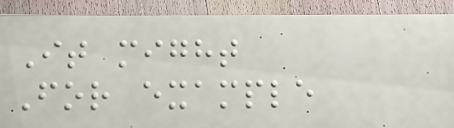It might
For example
